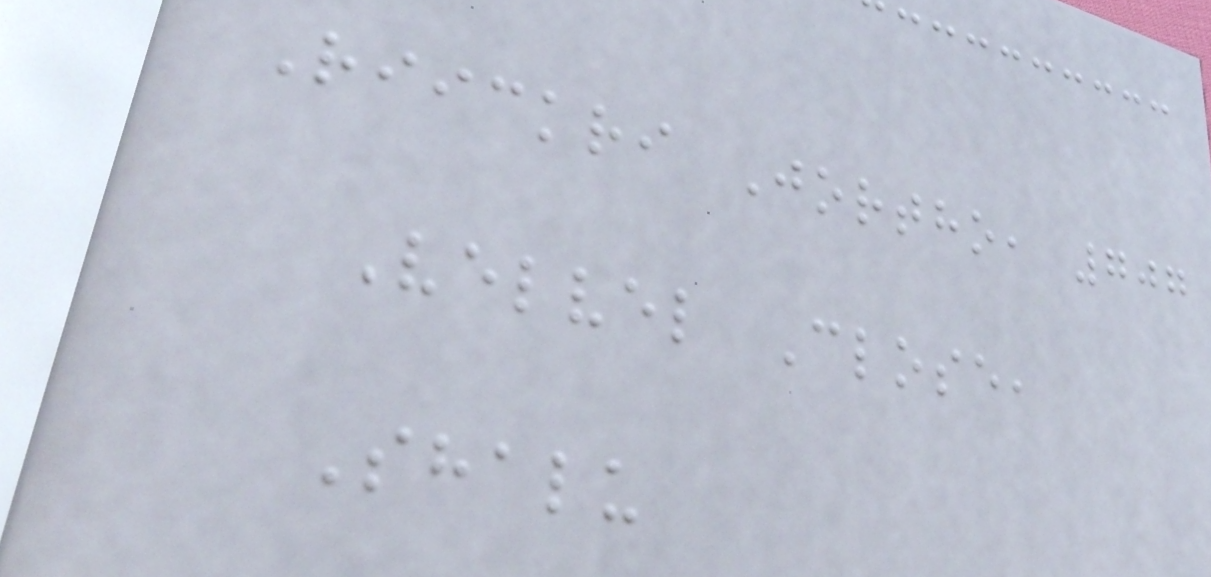Riickri Jortho, 707
Velvel Close,
Shalu
